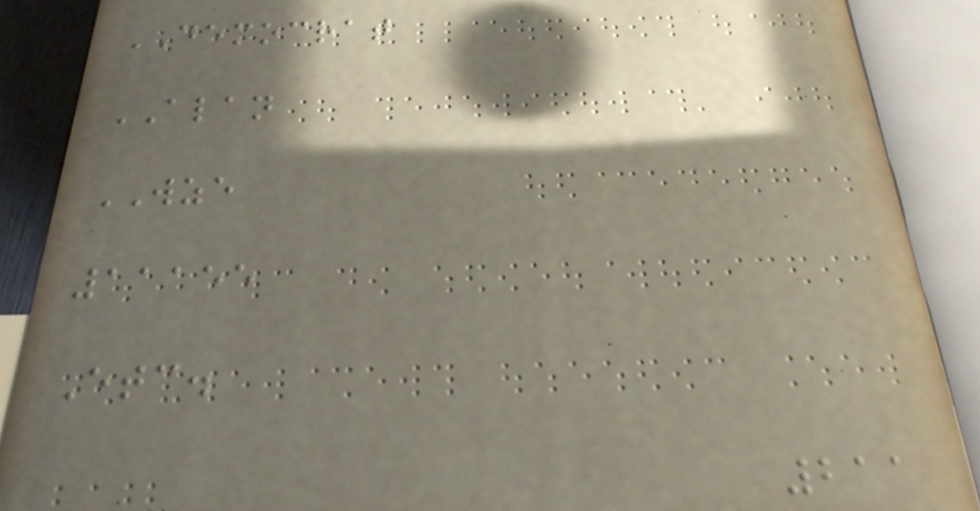DEMOCRAT
ALAN
WZE
11155
Etc.
211
